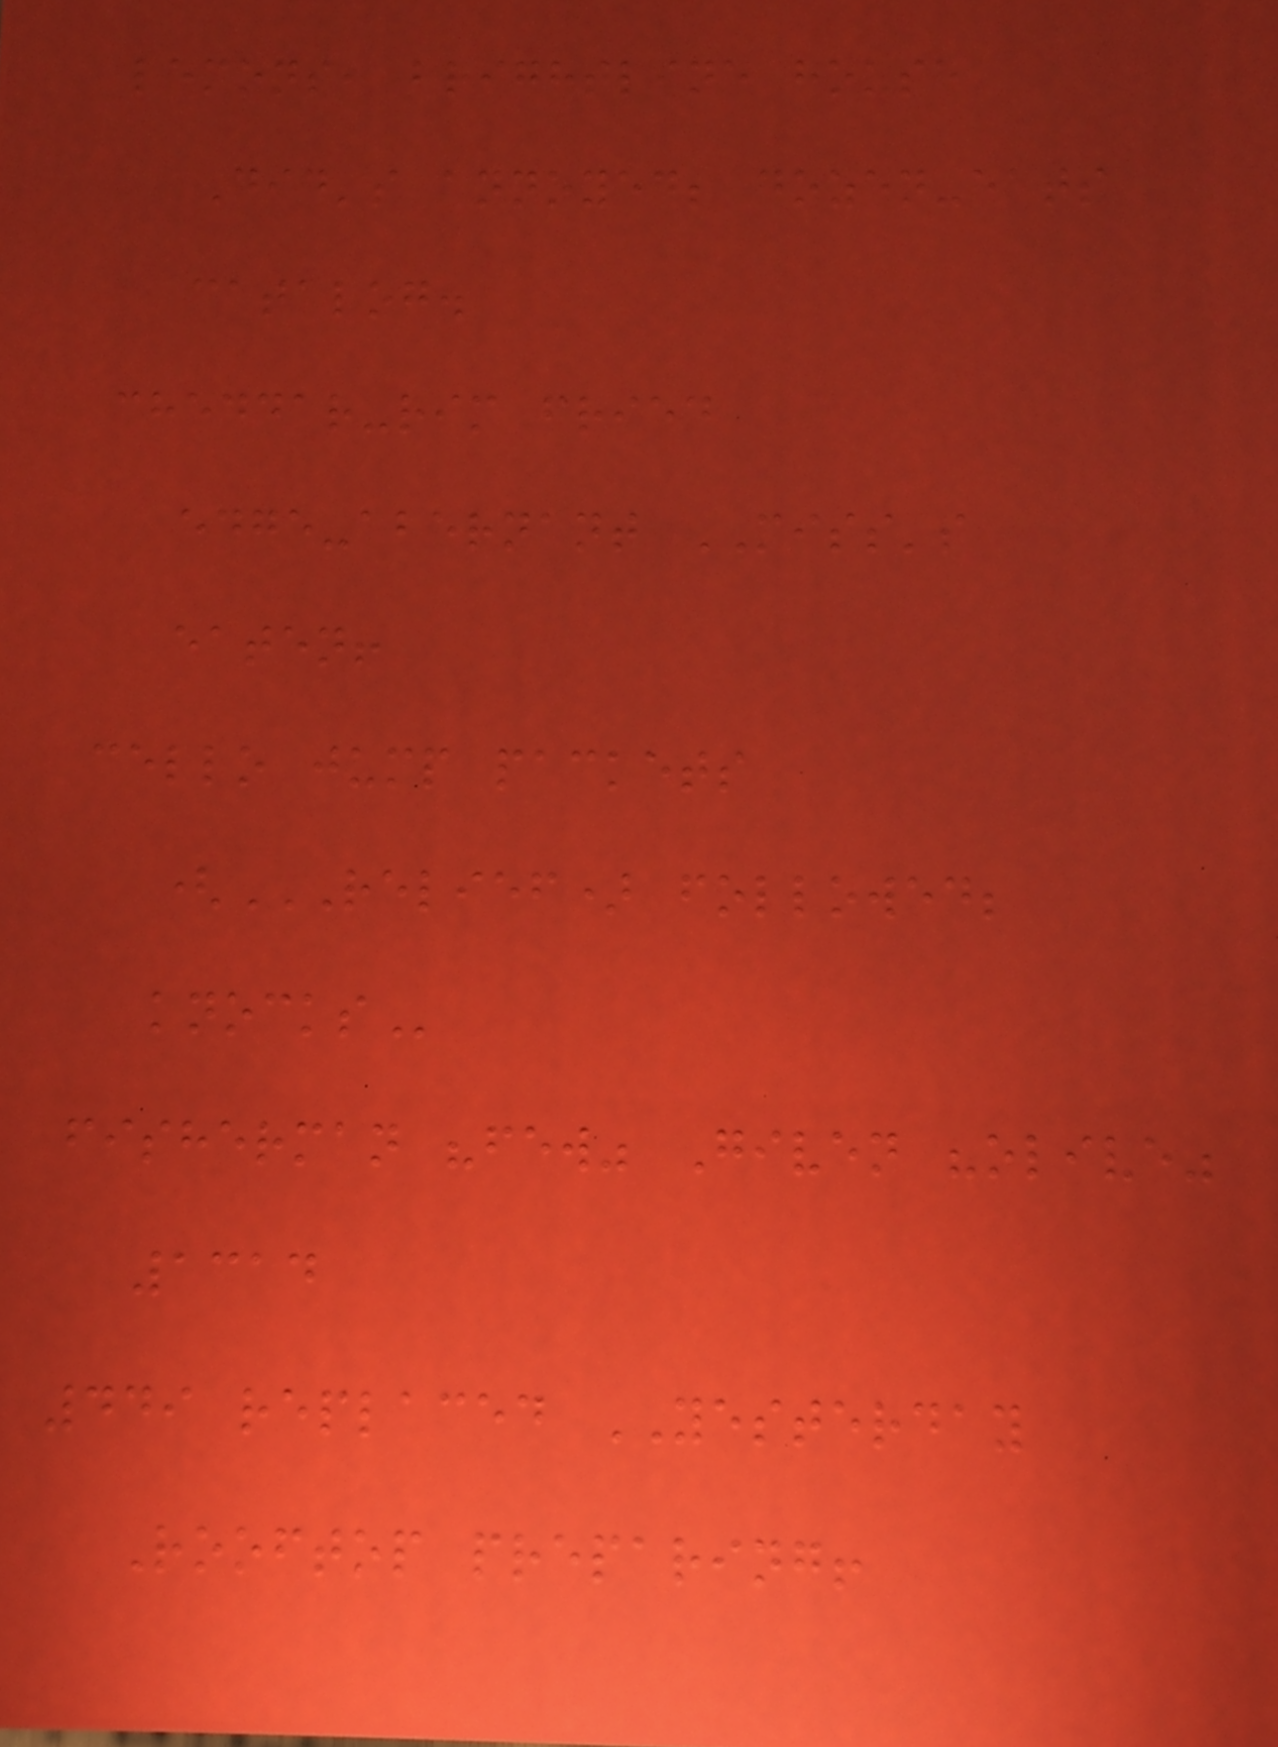lemons, brightline house
Did's annoyed; dozen-eats
catalog.
cheddar-rim fried
edge-abernant MISS's
eaten!
cello jump packets
(RELIEF) FOLLOWED;
KNOCKS
fisherman "few" Given "olive"
1314
449 replaced YESTERDAY
Rooftop preparing!
